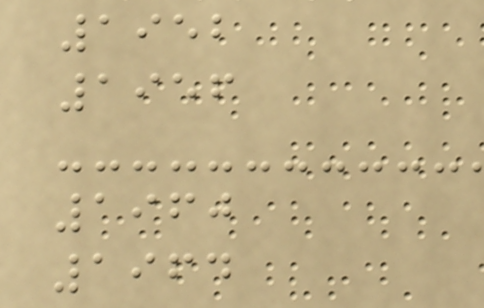1952
1956
1960
1964
